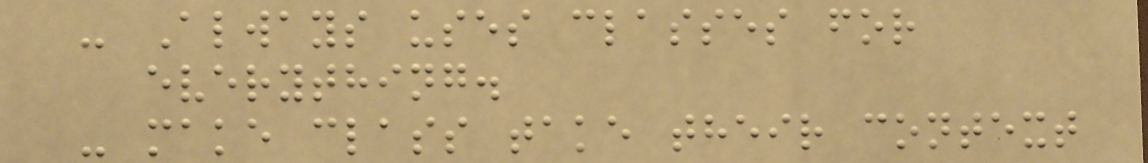- Always uses classes for
everything.
- make class take their context
